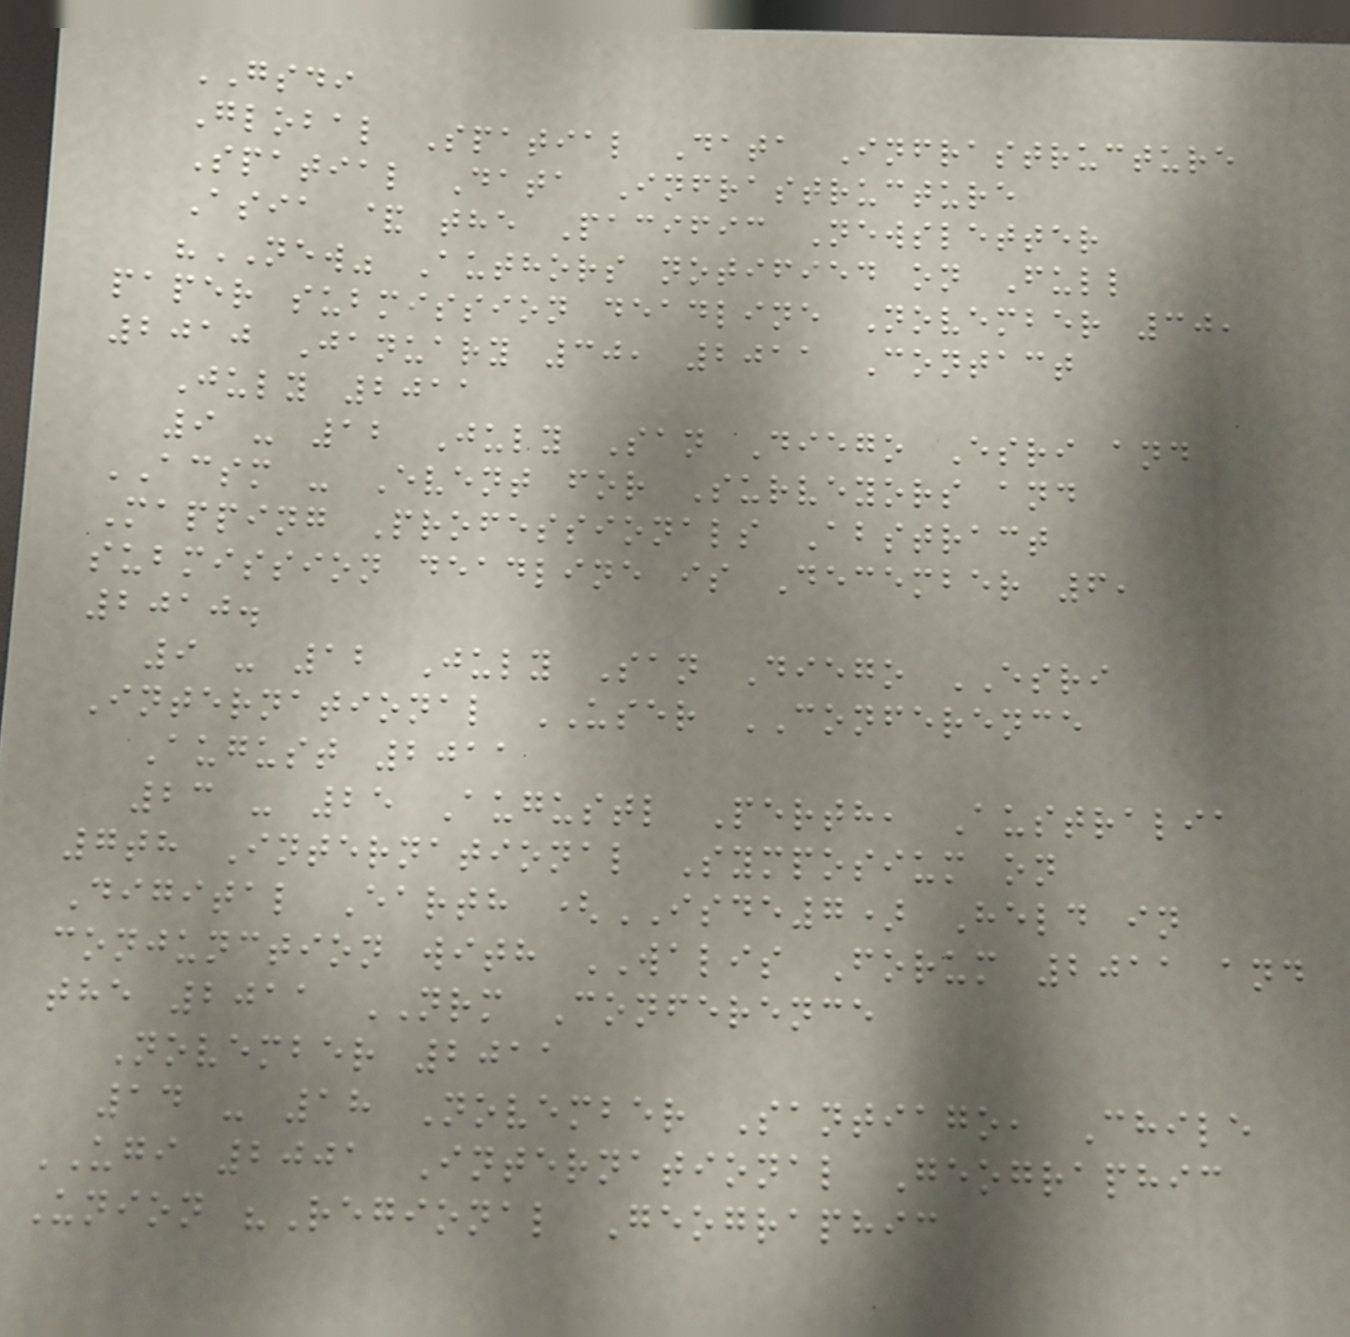GSDI
Global Spatial Data Infrastructure
Spatial Data Infrastructure
Asia & the Pacific Newsletter
"NEW" Authors notified on Full
paper submission deadline November 30,
2010 January 30, 2011 Contact
July 2011
9 - 12 July San Diego Esri and
ACSM - Event for Surveyors and
Mapping Professionals Abstract
submission deadline is December 6,
2010.
9 - 12 July San Diego ESRI
International USER CONFERENCE
August 2011
23 - 25 Augustl Perth, Australia
7th International Symposium on
Digital Earth (ISDE7) Held in
conjunction with WALIS Forum 2011 and
the 2011 NRM Conference
November 2011
14 - 18 November Santiago, Chile
UGI 2001 International Geographic
Union "Regional Geographic
